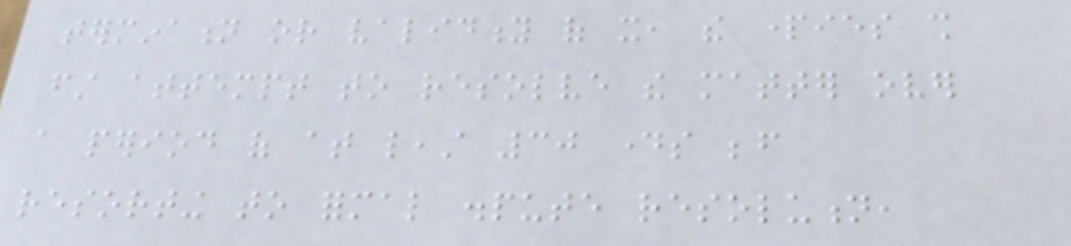termination or validity of it, the parties shall
first attempt to resolve the matter over
a period of at least 30 days before
resorting to formal dispute resolution,
